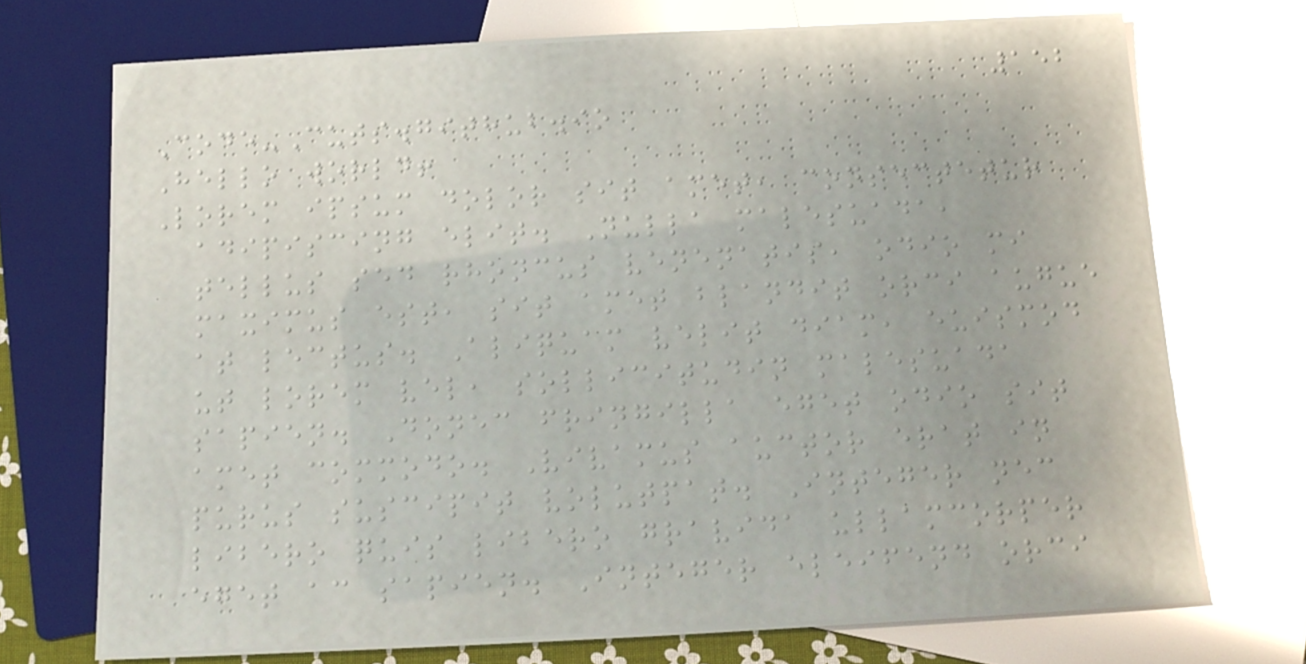152
Code-Cuts.github.io
Hello world!
Lorem ipsum dolor sit amet, consectetur
adipiscing elit. Nulla malesuada,
tellus sed rhoncus venenatis, odio mi
maximus est, sit amet blandit orci augue
at lectus. Aliquam velit diam, euismod
ut lorem vel, sollicitudin malesuada
sapien. Donec fringilla eget odio sit
amet commodo. Vivamus auctor erat in
purus suscipit volutpat. Integer nec
libero quis libero gravida ullamcorper
eget ac sapien. Integer eleifend orci
